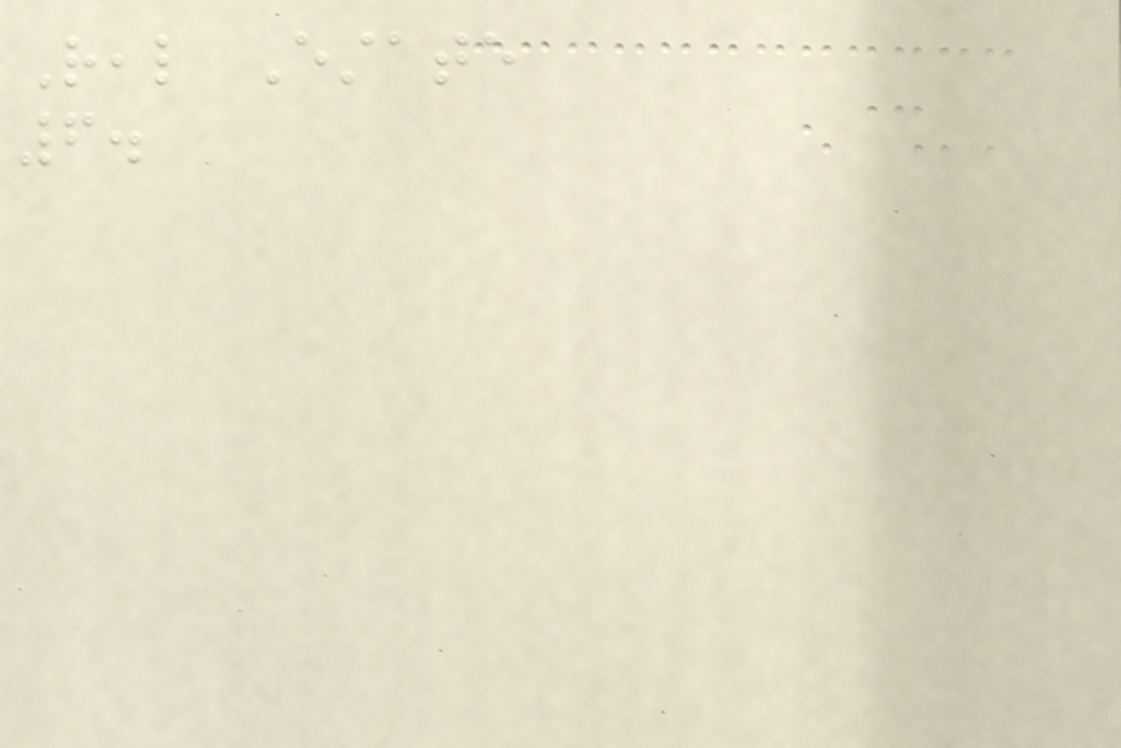Real Estate
6.
